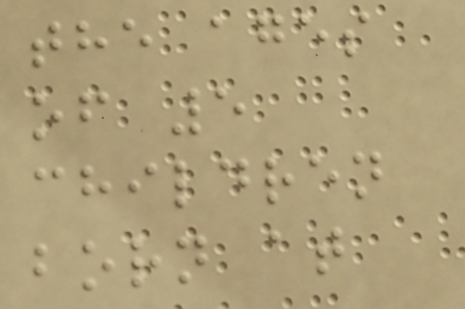the ages
of 5
children
born at
